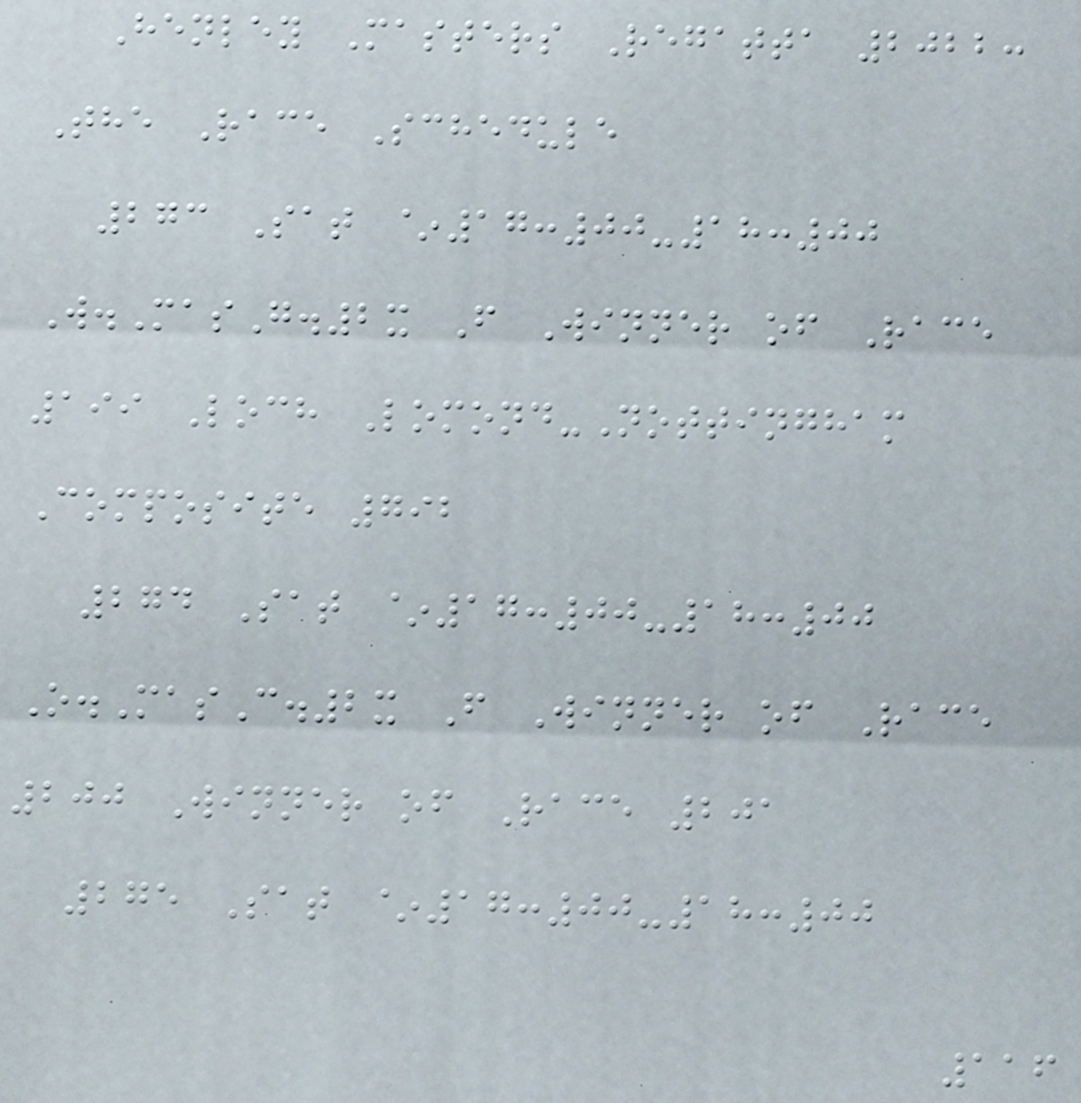Henley Masters Regatta 2022:
The Race Schedule
273 Sat ~17:00-18:00
W.MasG.2x F Winner of Race
199 Loch Lomond-Nottingham
Composite 792
274 Sat ~17:00-18:00
O.MasC.2x F Winner of Race
200 Winner of Race 201
275 Sat ~17:00-18:00
116
